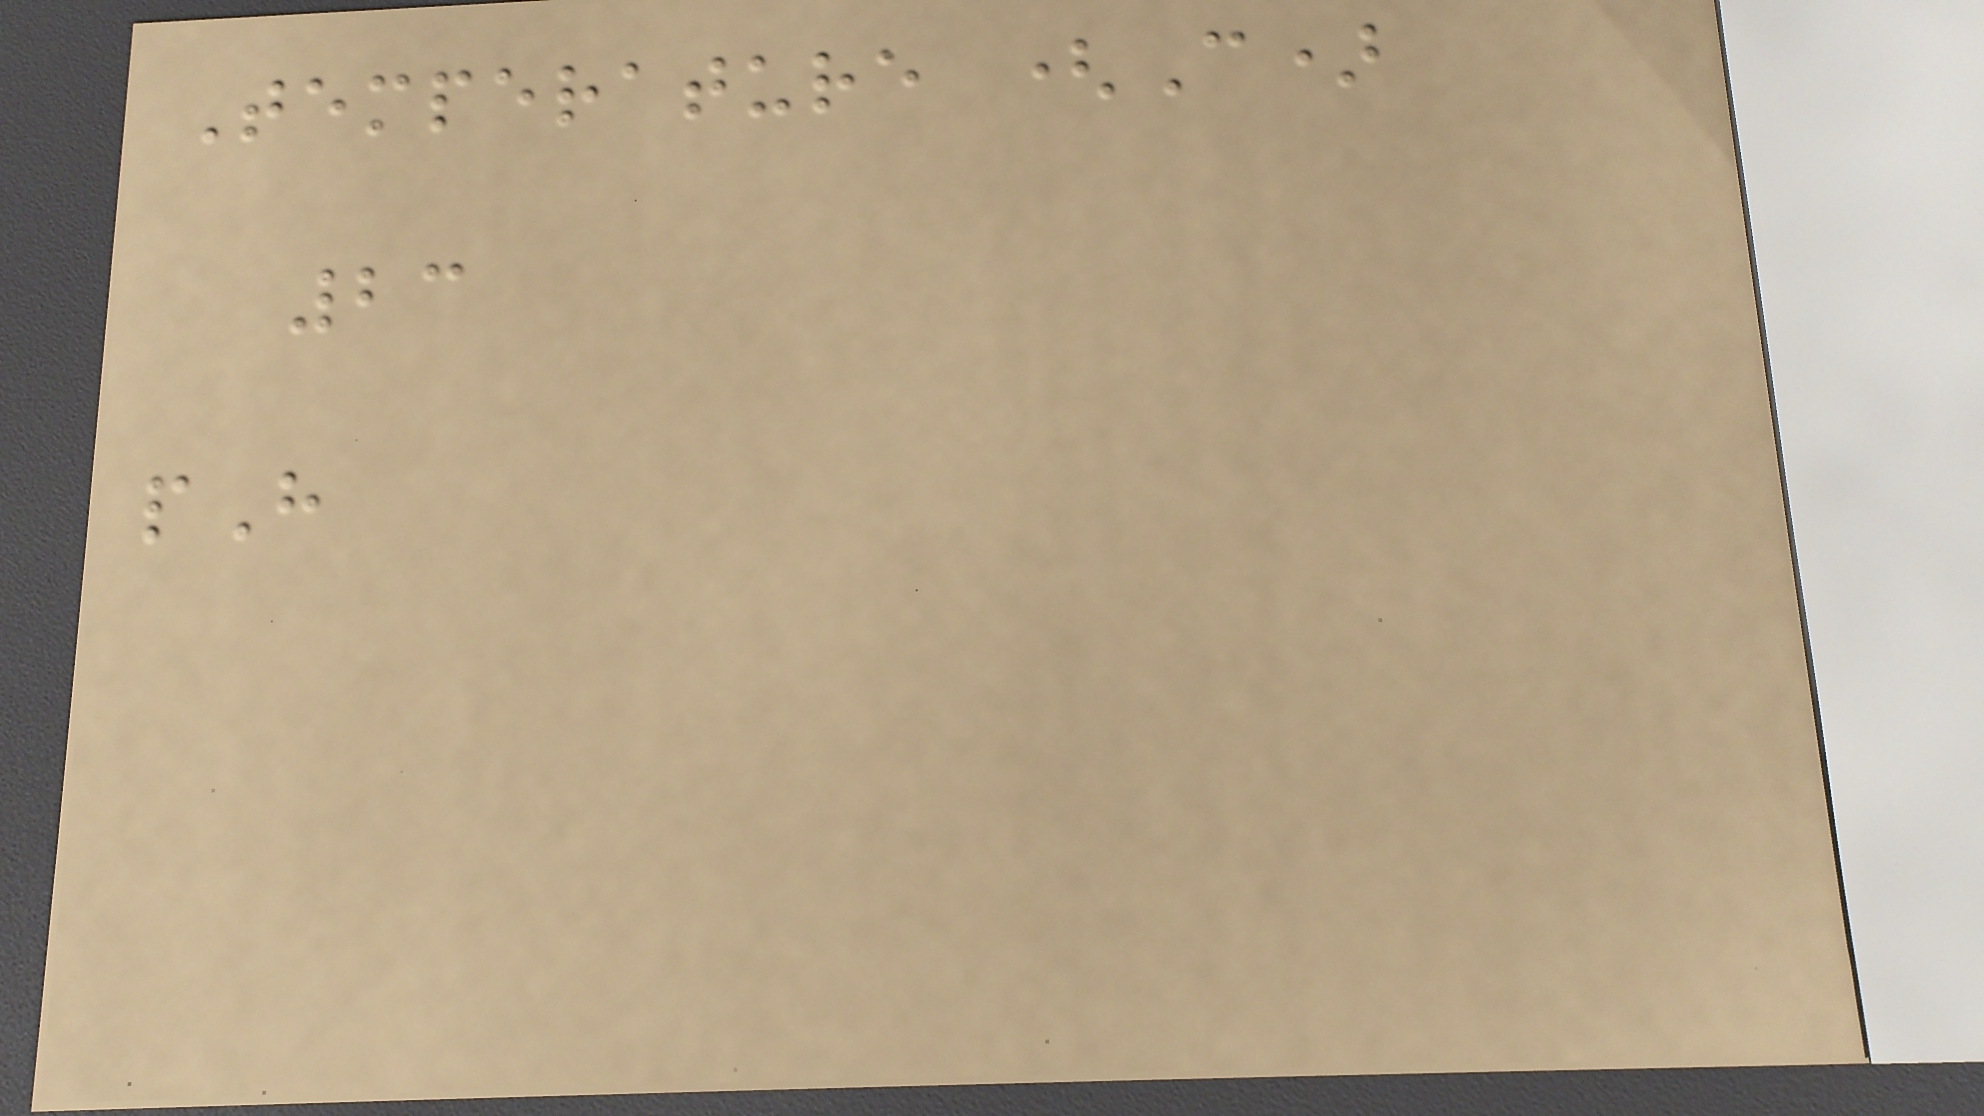Temperature (C)
23
pH
